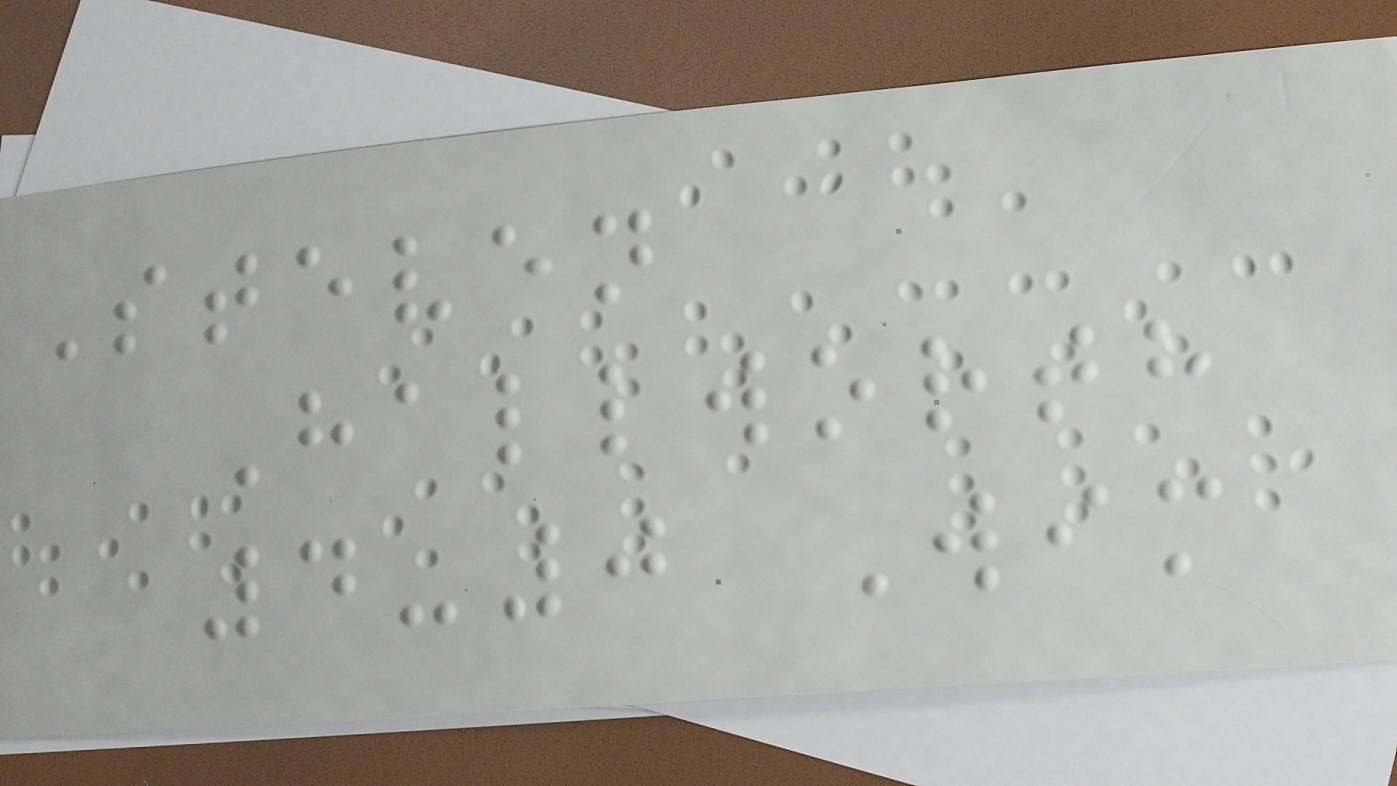Steven
Hallworth
4-0 Wim
